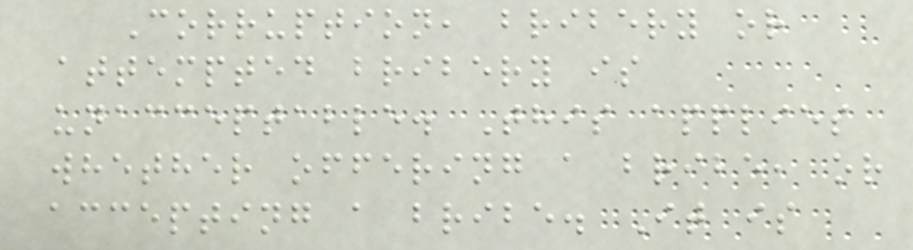Corruption, bribery or
attempted bribery is
unacceptable. This applies
whether offering a bribe, or
accepting a bribe. It is
